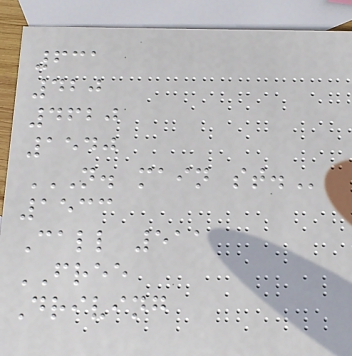631
420
4620
1540
N. MAIN ST.
1533
Call 511
FREE
Driving
